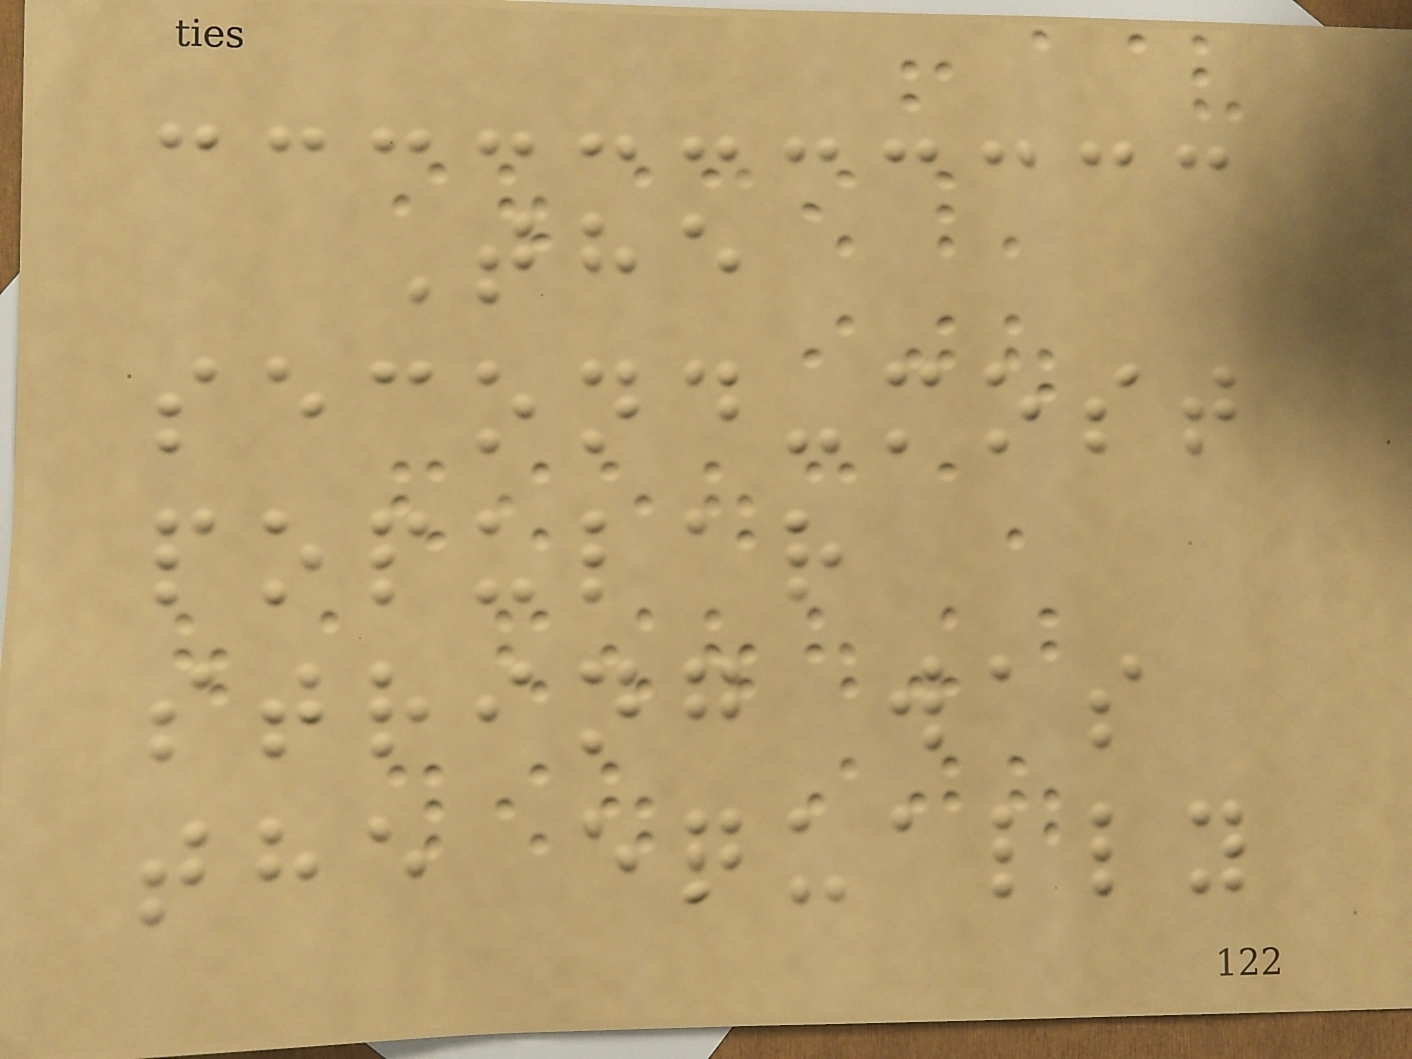The
second-most
popular
string was
the equally
